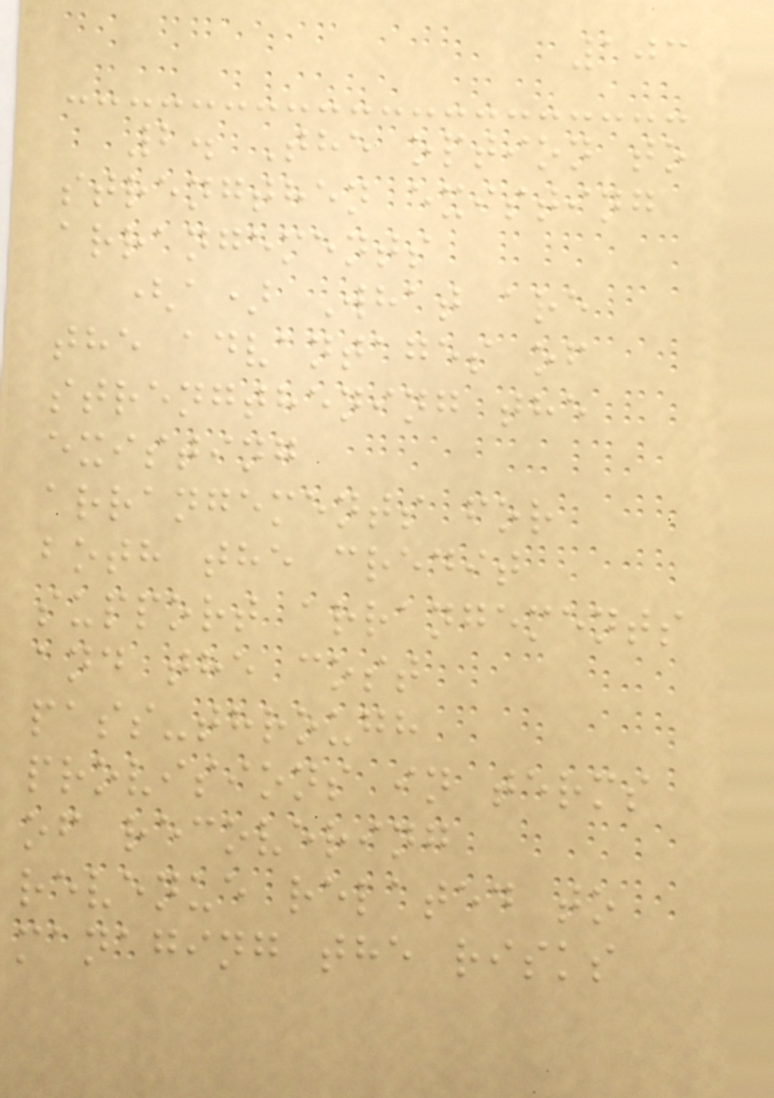103
2. The option to
strengthen existing
arrangements
(a) What are
the advantages of
strengthening the
existing
arrangements for
both the credit
support arrangements
and the cost
pass-through
provisions in terms
of recovering
revenue related to
managing the risks
